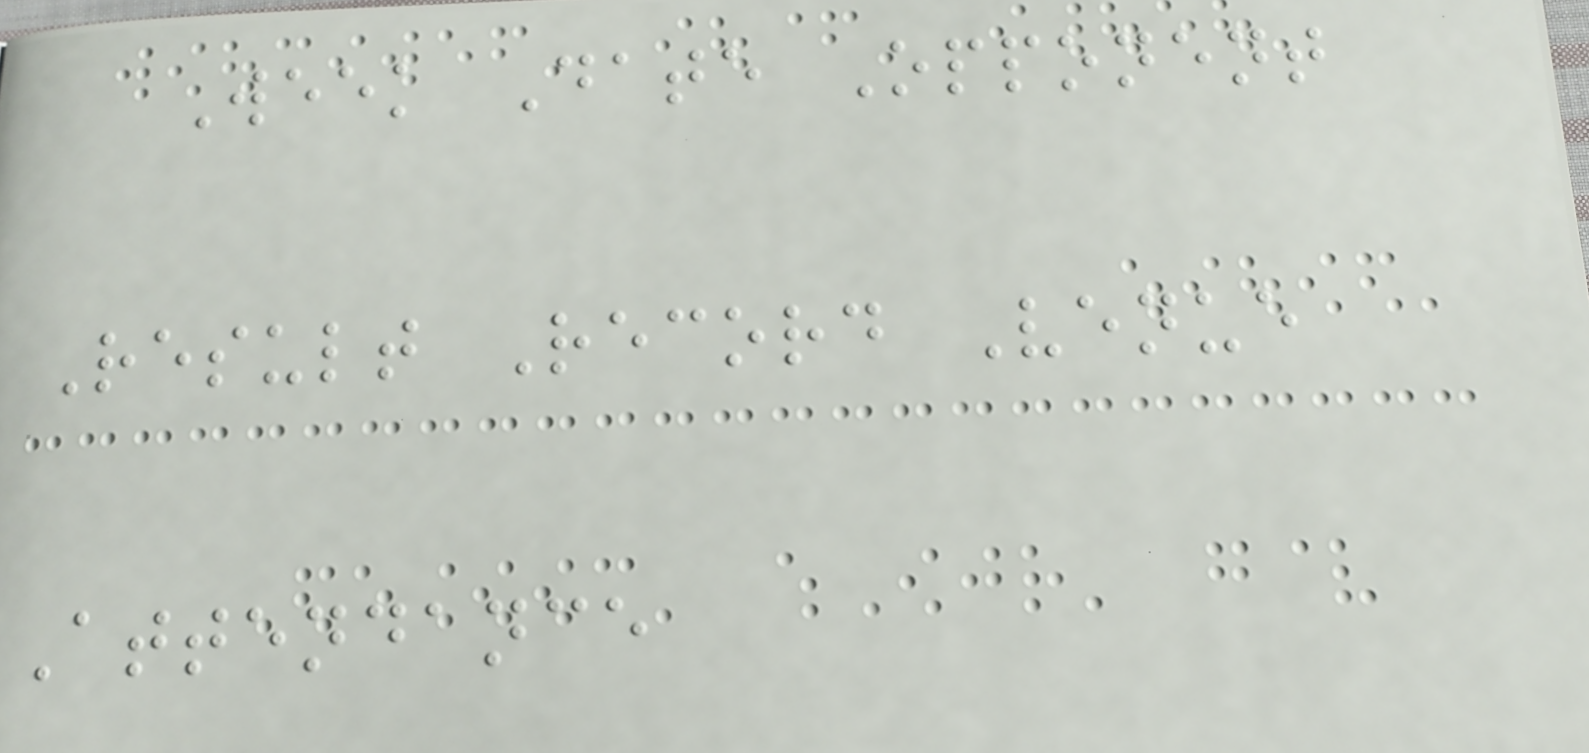Week Date Opponent
Result Record Venue
Attendance
